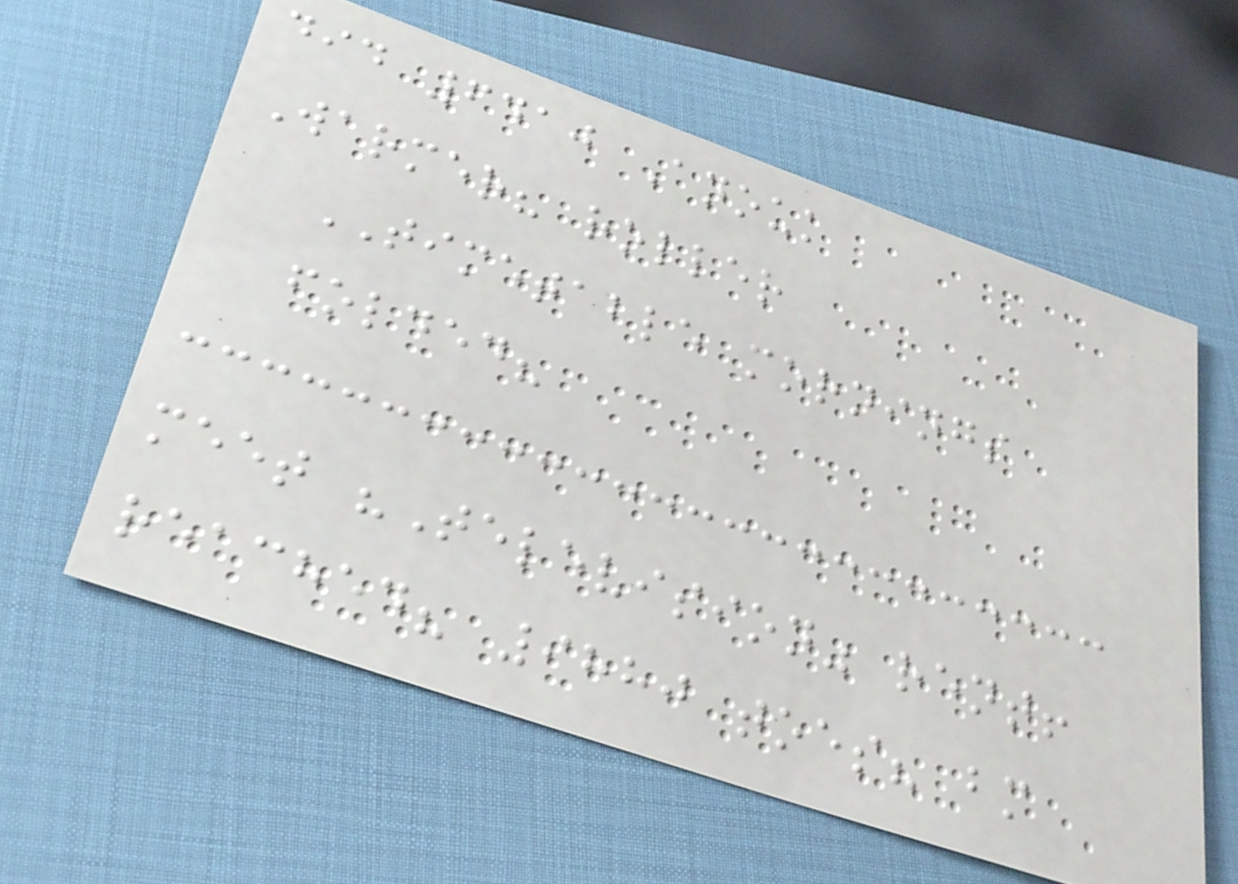did 6410 Anouk
Warmer? roller
TIMETABLE mornings
folded?
meet "Television" rent!
reached? 9880 toes? bm
